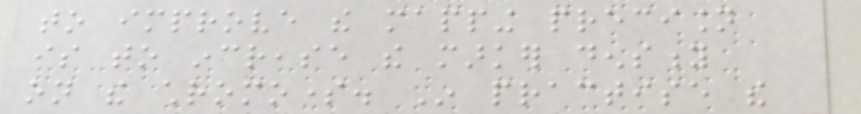to improve the mapping precision
is to increase the marker density
on the chromosome. In practise the
